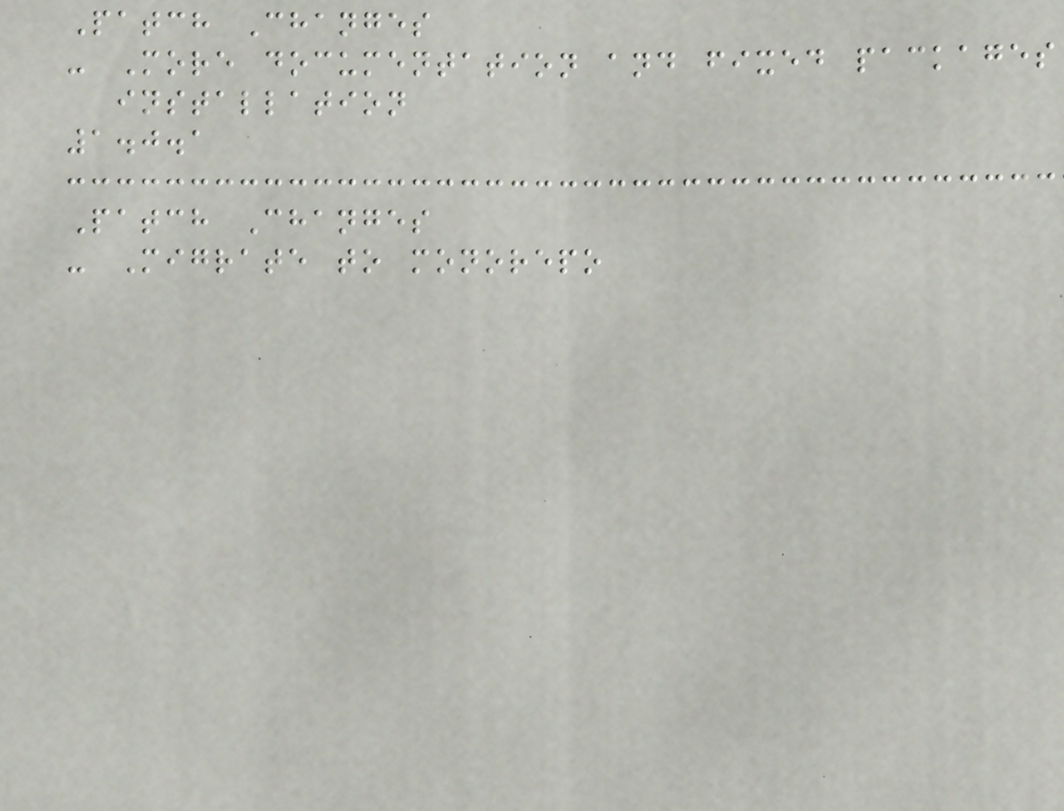Patch Changes
- More documentation and fixed packages
installation
1.0.1
Patch Changes
- Migrate to monorepo
